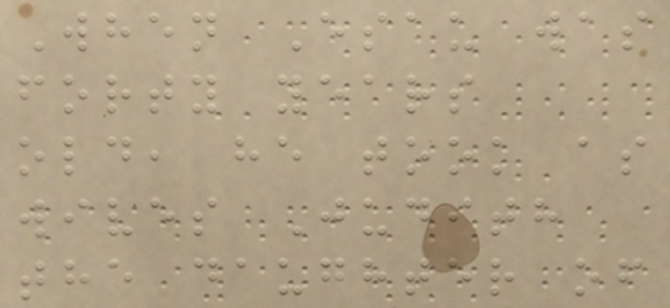When Esau was
forty years
old, he took as
wives Judith
the daughter of
